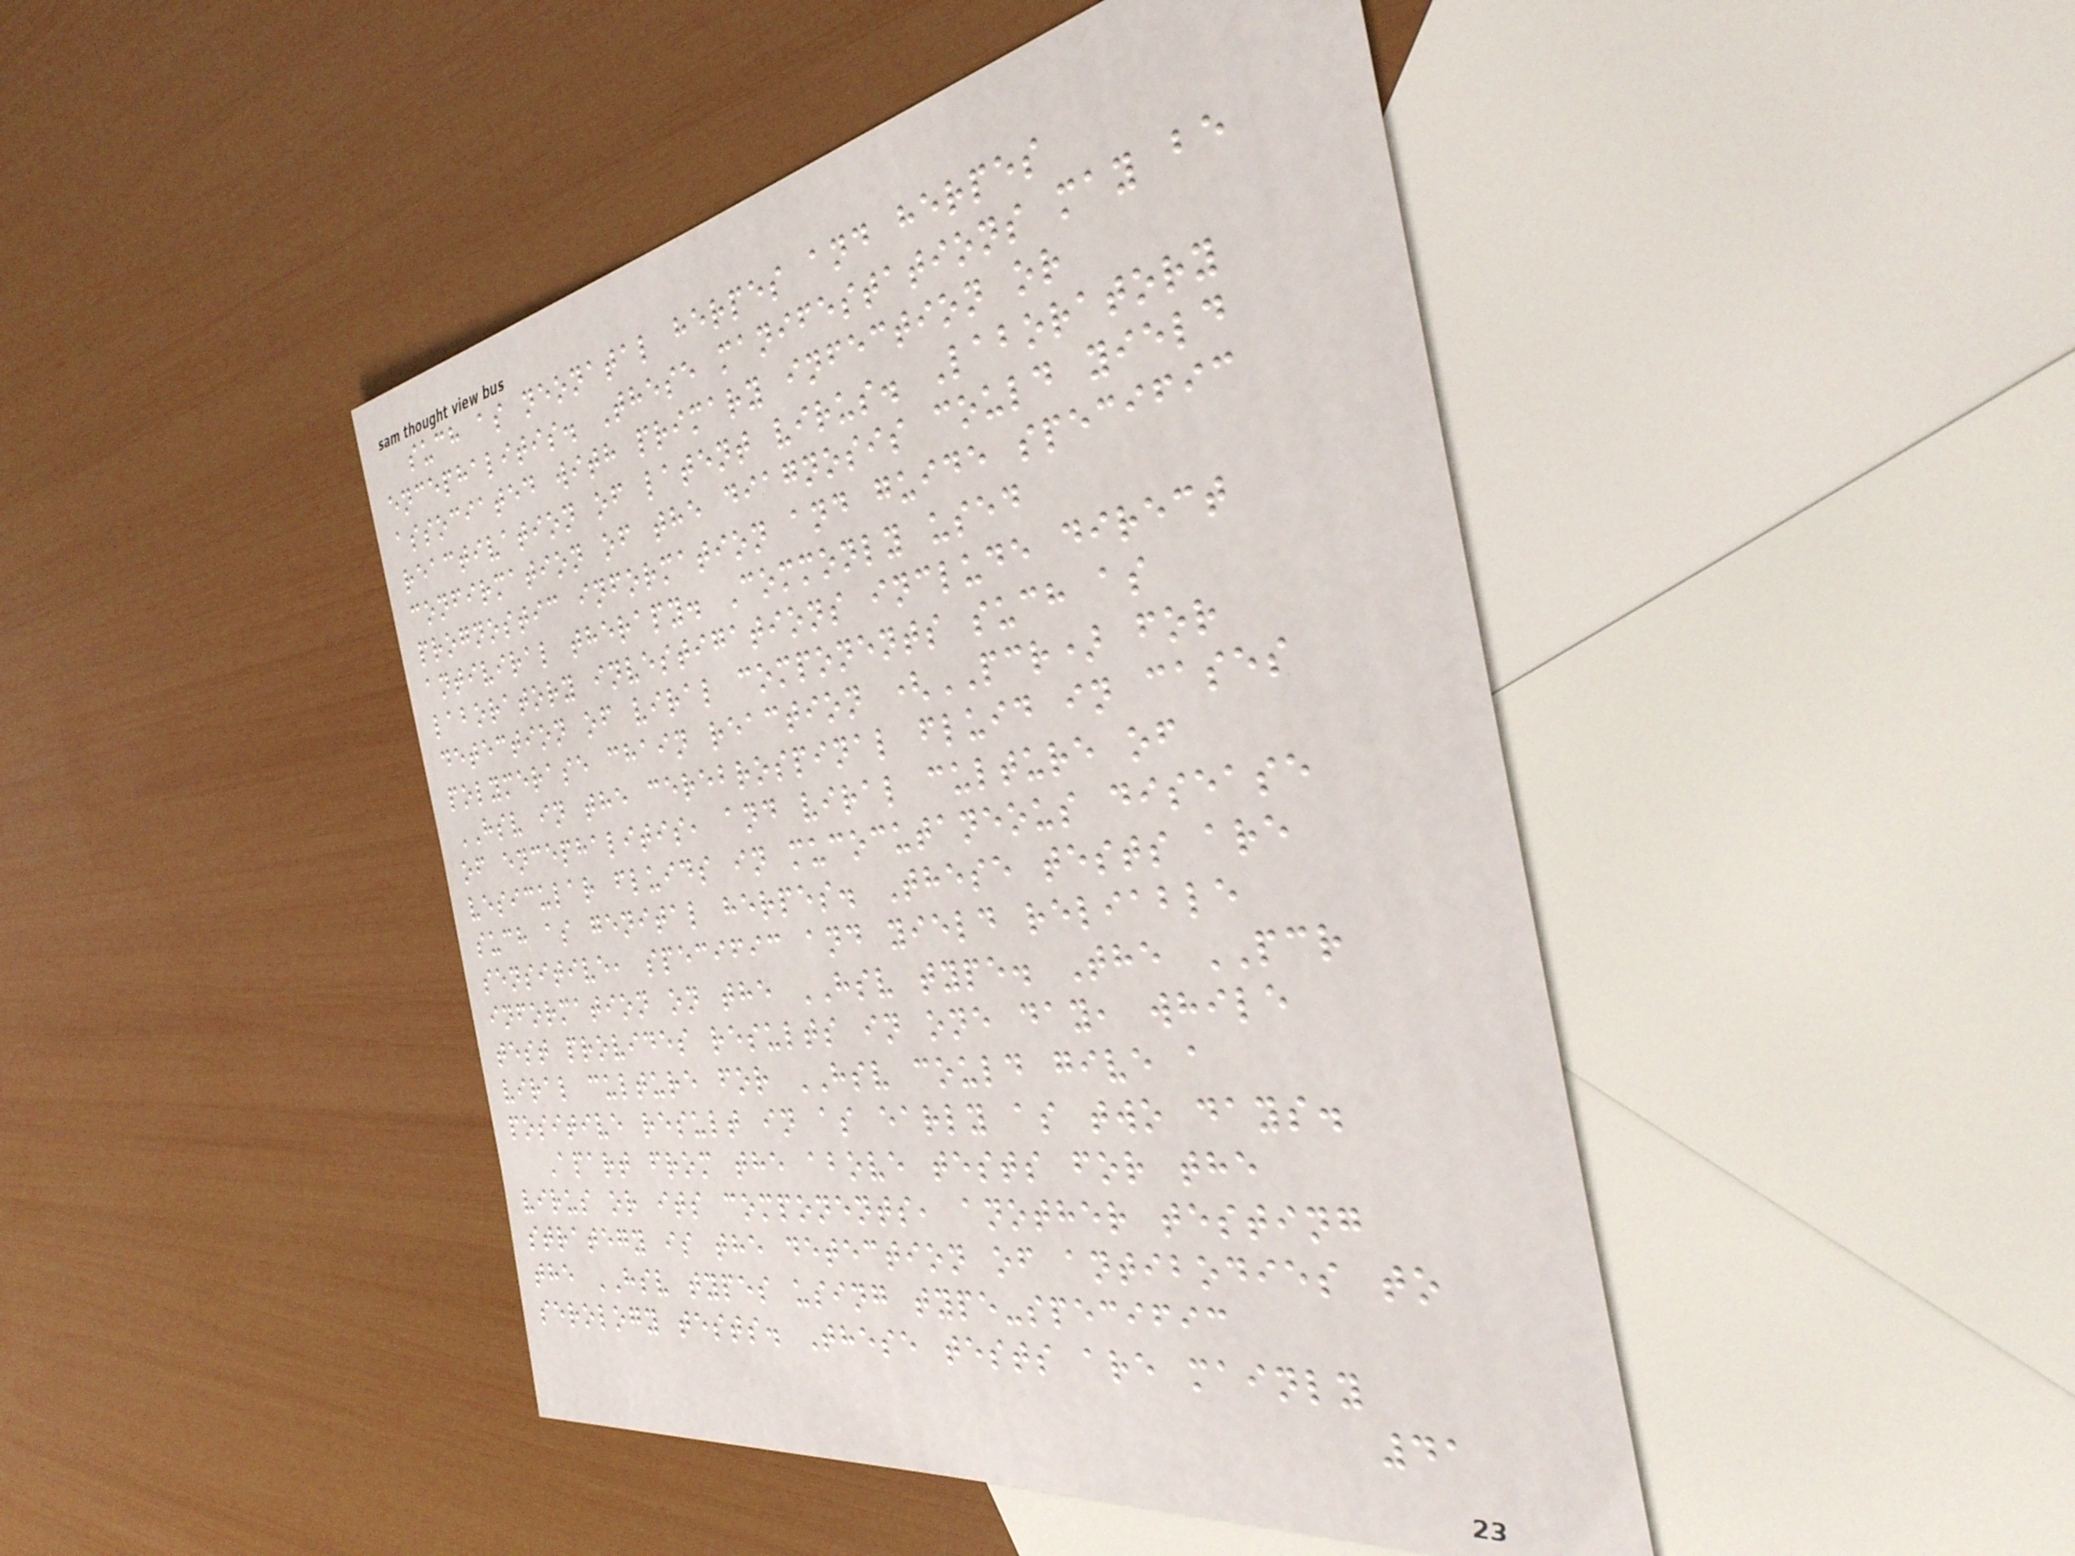such as neonatal herpes and herpes
encephalitis. These manifestations may be
associated with primary infection or
reactivation of latent virus. Laboratory
confirmation of the diagnosis could yield
prognostic information and guide specific
antiviral therapy. Commonly used
laboratory investigations include direct
detection of viral components such as
polymerase chain reaction (PCR) for
HSV in the cerebrospinal fluid in cases
of encephalitis, and viral culture of
vesicular fluids in mucocutaneous disease
such as genital herpes. These tests are
sensitive, specific and yield reliable
information on the HSV type. The PCR
test provides results in one day, while
viral culture for HSV could give a
positive result in as early as two days.
Apart from the above tests for the
virus or its components, another testing
strategy is the detection of antibodies to
the HSV types using type-specific
serology tests. These tests are mainly
41
